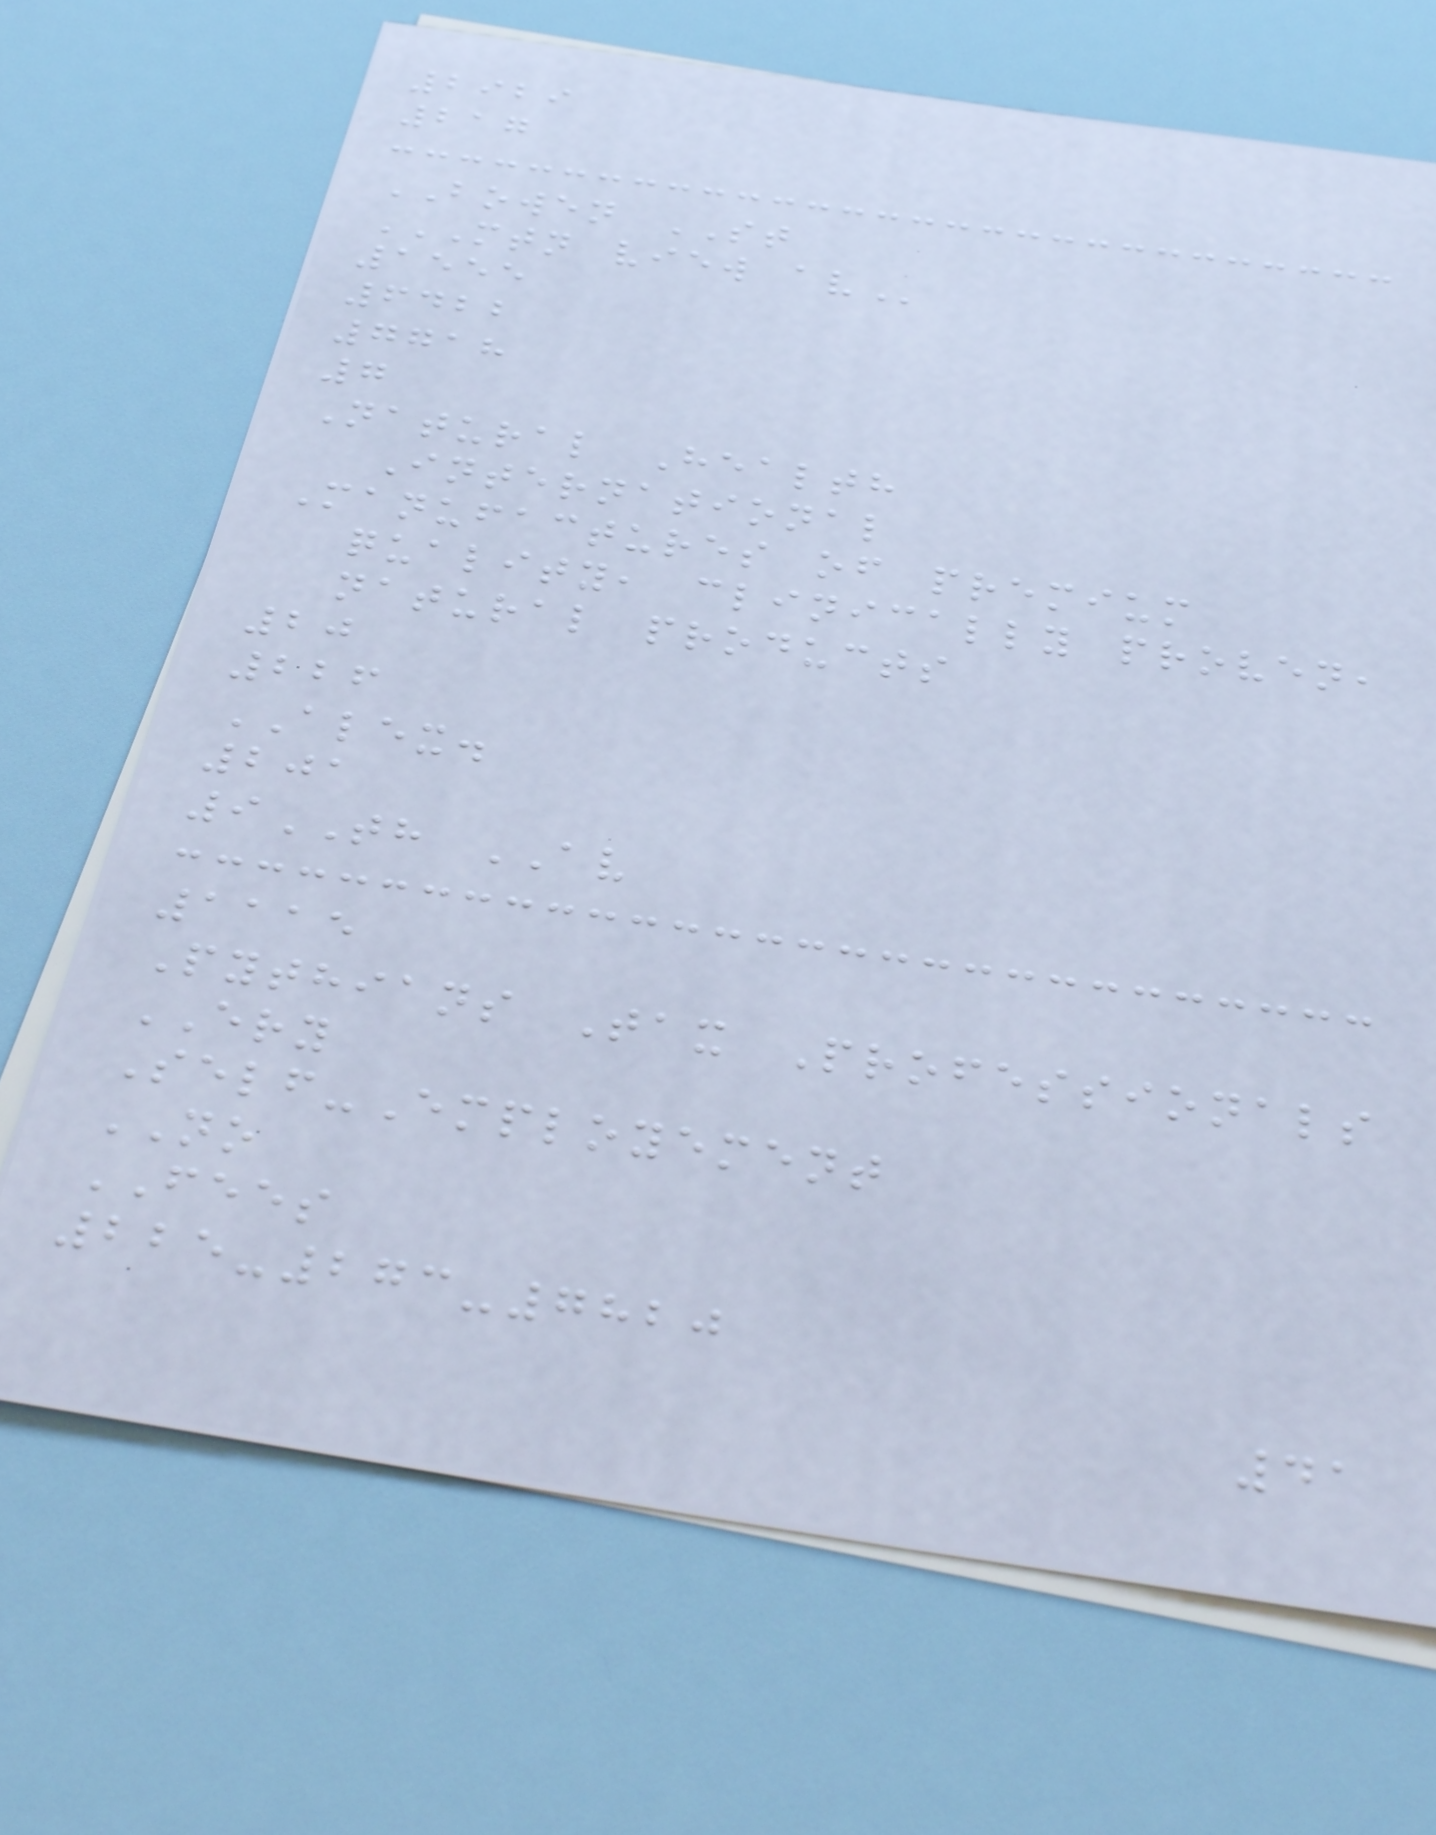2929
217
BOWEN ST
MTN VIEW AV
1555
6422
7718
7
Natural Health
International
Manufactures of premium
quality, clinically proven,
natural products
20
226
ALEX.
201
9TH AV
1115
Pythians Tax Professionals
ERY
Self-Employement
NO
FEES
225-273-7820
41
